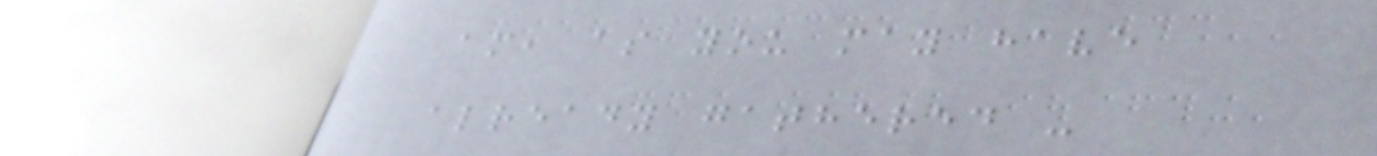am, as you may have
already gathered -
